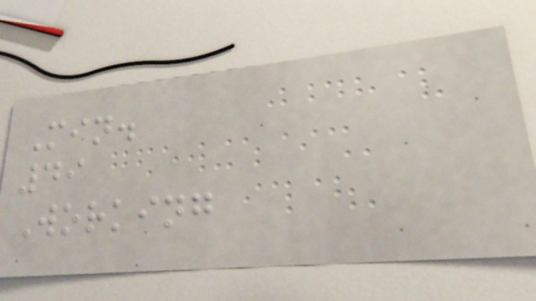Min.
49
Working
